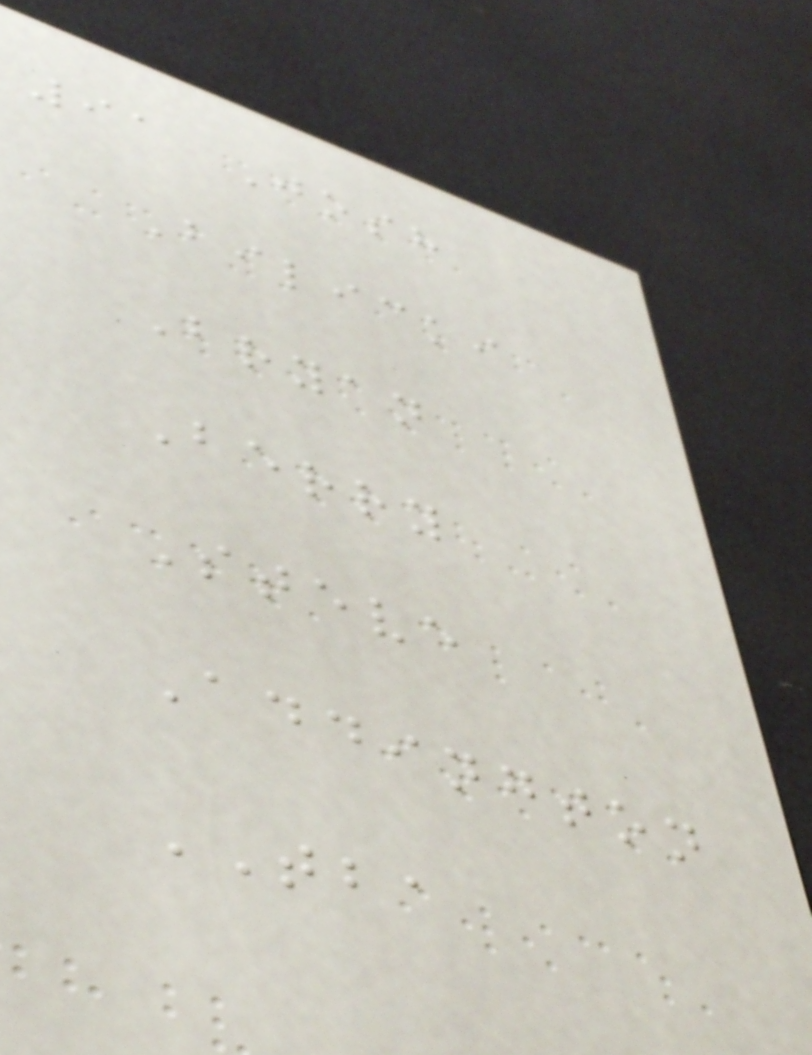91 Josh
Bilicki
Bryan
Berry
Steve
Addington
TBA
